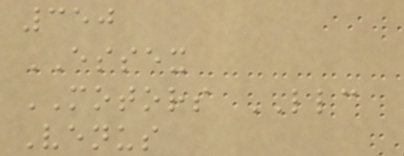350
ESSEX
MOTORS LLC
Venus
